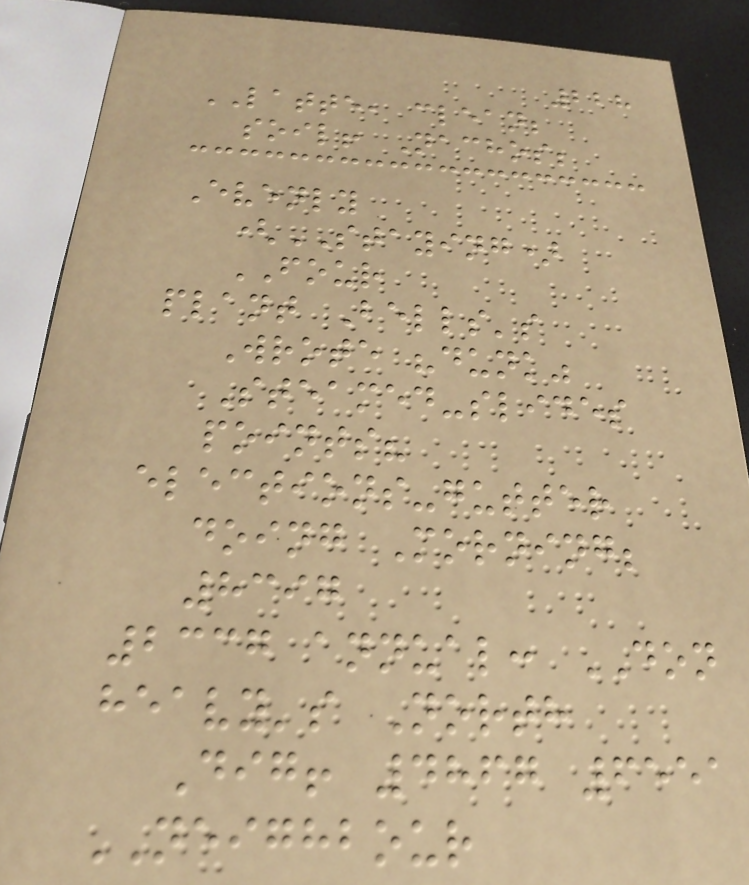228
LATTE, clean;
soil! Nachos;
Evenly
(STAYING)
FOUR
plant Bells's
Wrote "dunk"
Steamed-slides
points?
elections-gutter
doing Morning;
8397
2337 annual: DON
heavy's North
Dig! 4867 6551
NEIGHBOUR
